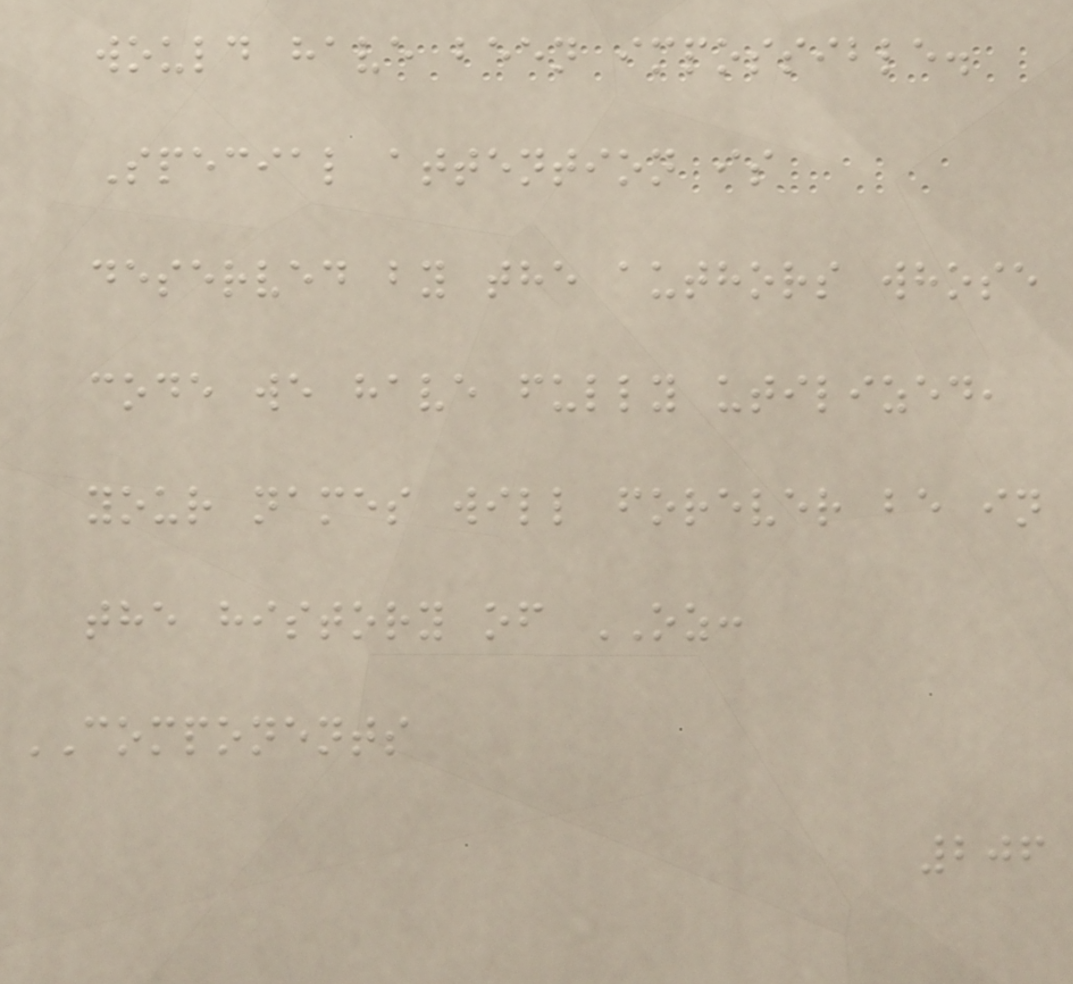would have been impossible.
Special attention is
deserved by the authors whose
code we have fully utilized,
your names will forever be in
the history of OZ:
COMPONENTS
206
